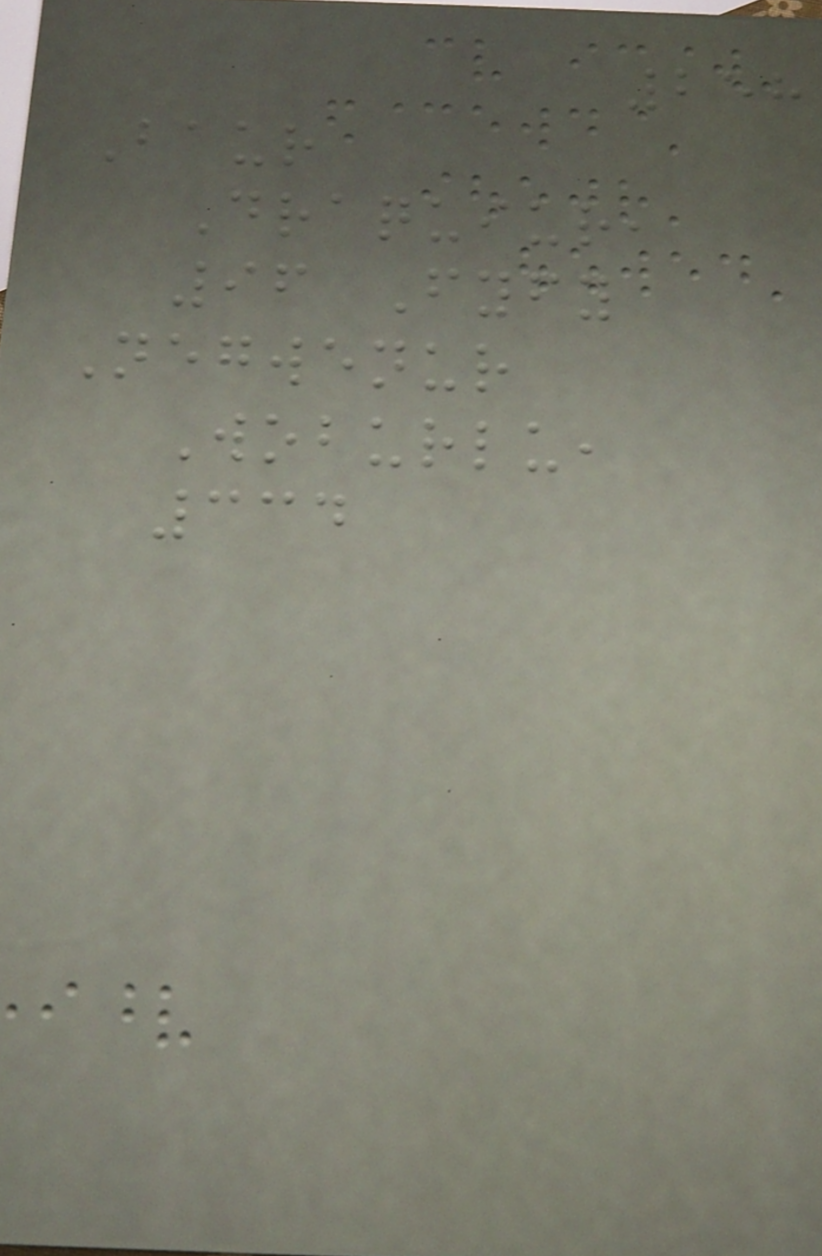258
Baur
Draquiur,
96 Fyfy
Negwenur
Woburlu,
334
